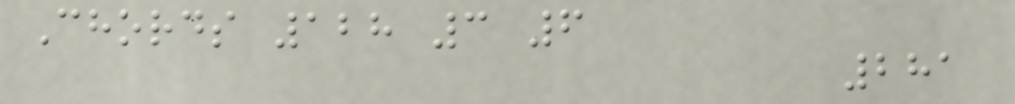Chords 128 3 6
281
